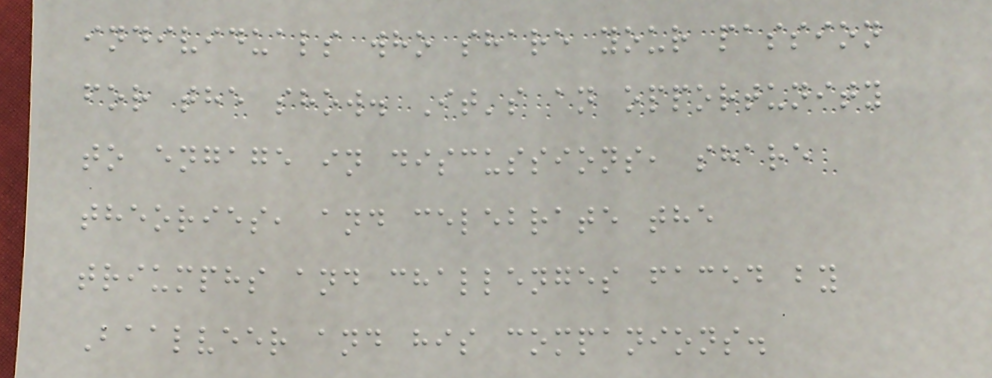individuals who share your passion
for the show. It's an opportunity
to engage in discussions, share
theories, and celebrate the
triumphs and challenges faced by
Baalveer and his companions.
